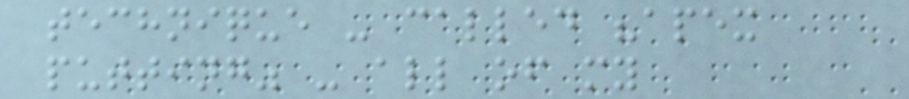technique - called "apex
putting" - all of my
